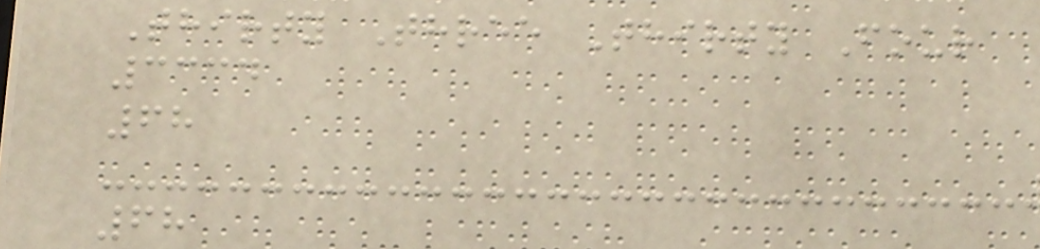Thirty Three Thirty Four
3334
68
68
